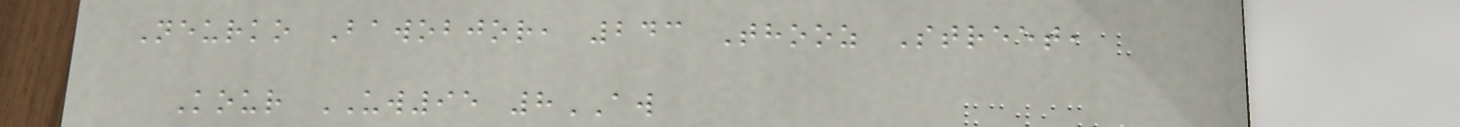Neurko Bawobjor, 243 Thooz Street,
Kour UW95 8AW
